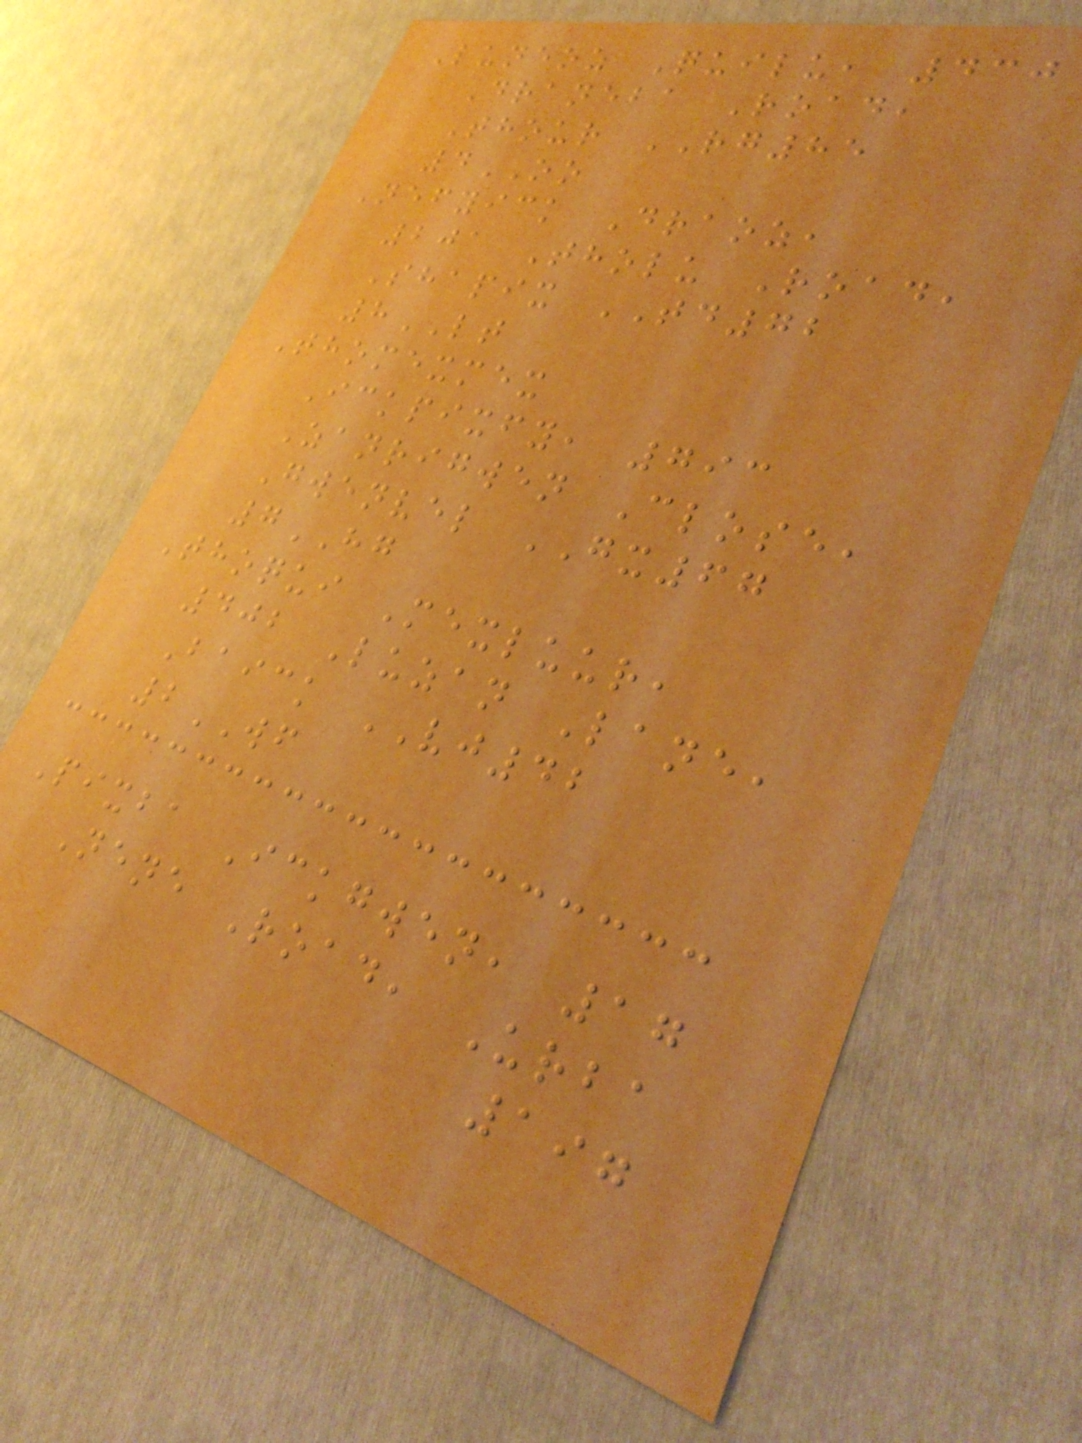Luneoz Quilu, 430
Draneba Road,
Thour RG85
4OO
Nefyick Draoz,
201 Tholu Road,
Shapix TD72
8LT
Thomexmex
Ickpixfy, 793
Zanrigwen Close,
Gwenvel GX67
7HG
Thoqui Mexluur,
402 Luzan Lane,
Baick VJ42
2WF
Pixba Ickgwen, 17
Nene Road, Urba
197
